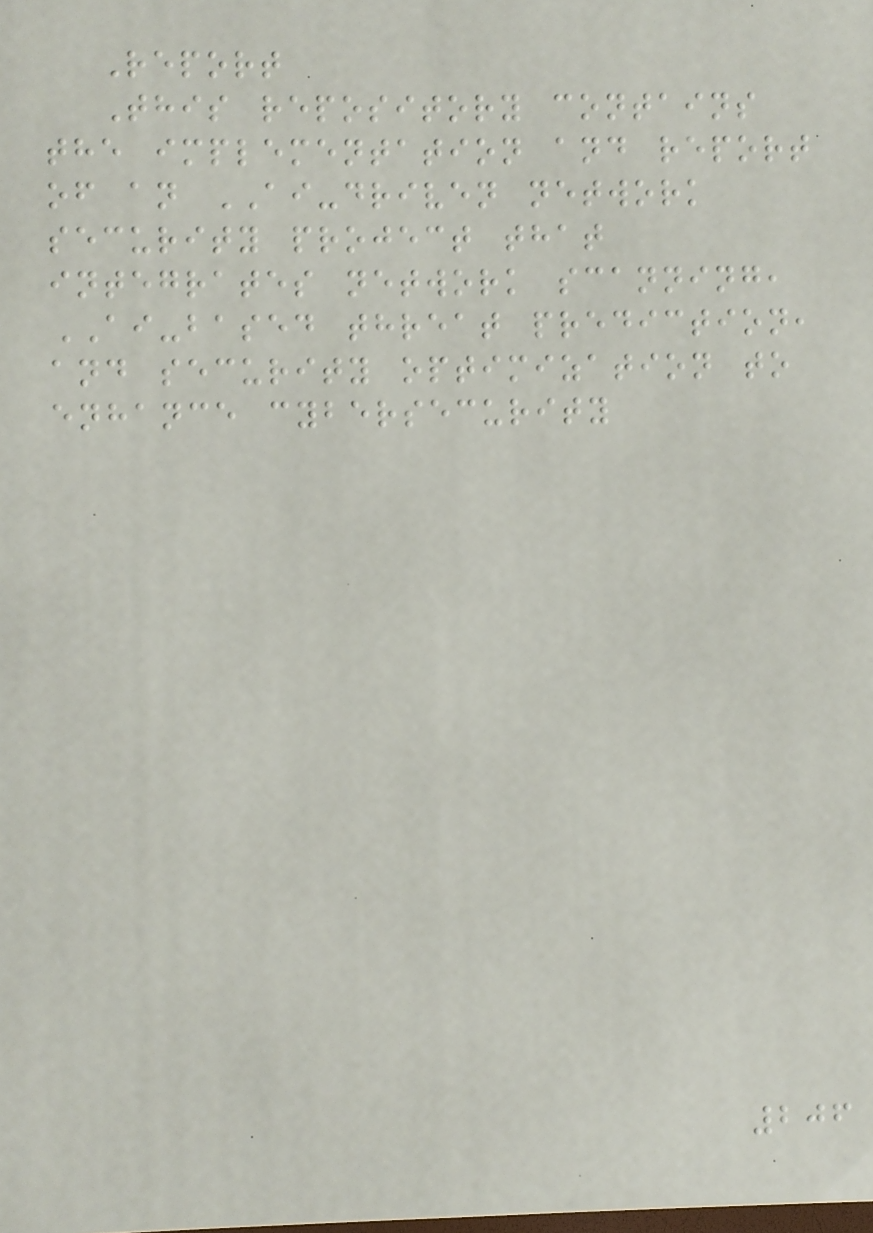Report
This repository contains
the implementation and report
of an AI-driven network
security project that
integrates network scanning,
AI-based threat prediction,
and security optimization to
enhance cybersecurity
206
